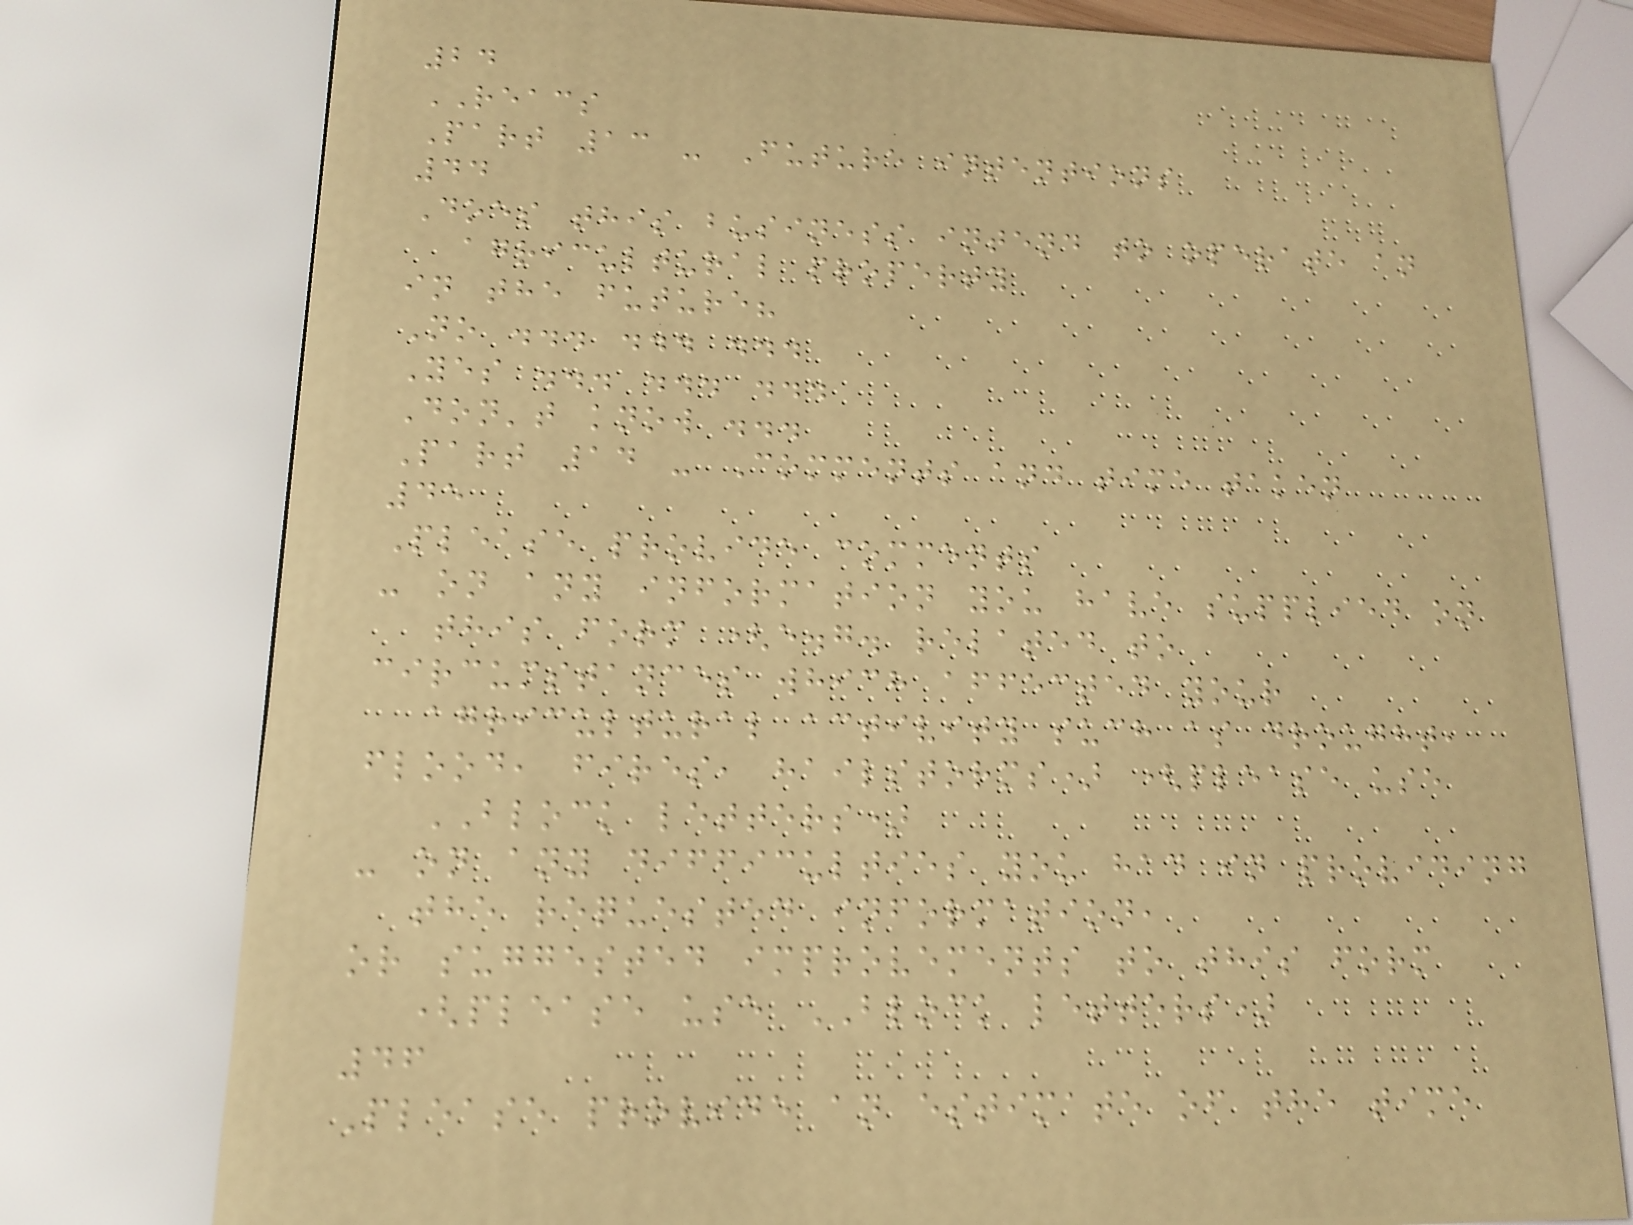24
REACS
Part 13 - Future intentions
44
Does this business intend to operate an
agricultural property
in the future?
No ... ... ...
Yes ... ... ...
Don't know ...
Part 14 - Comments and time taken
45
Please provide comments
- on any information you have supplied on
this form (e.g. related to
circumstances which affected your
agricultural activity such as drought,
flood, fires, hailstorms) (please use
BLOCK letters)
- on any difficulties you had in providing
the requested information,
or suggested improvements to this form
(please use BLOCK letters)
46
Please provide an estimate of the time
